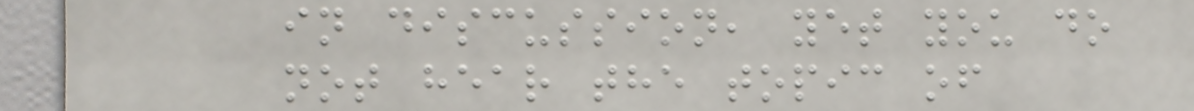in discussion, yet you do
not hear the topic of
